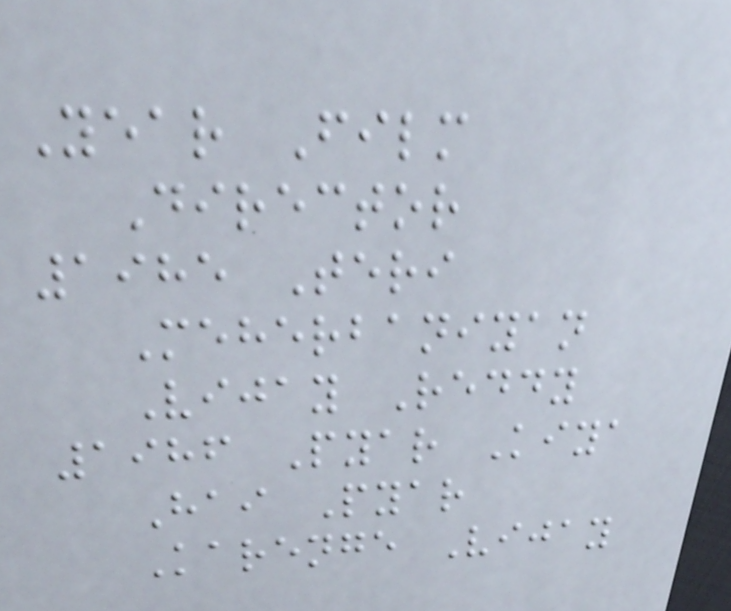Year Film
Director
1985 Teri
Meherbaniyan
Vijay Reddy
1986 Pyar Kiya
Hai Pyar
Karenge Vijay
